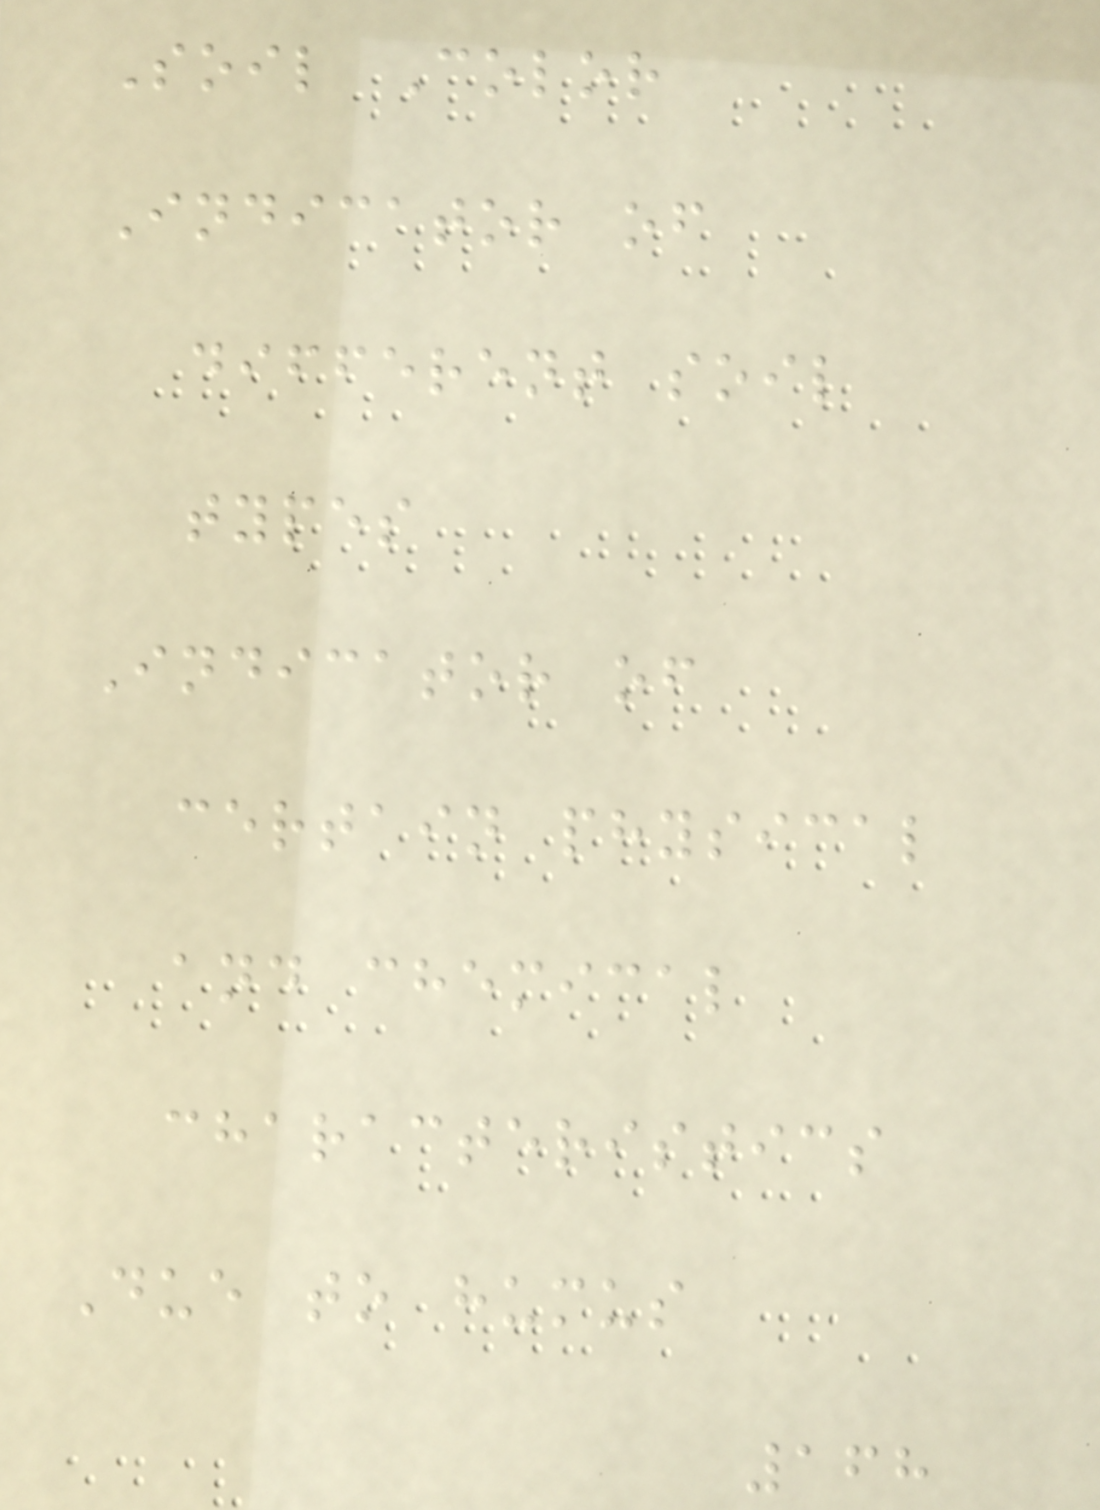Soil Color
Indicator of
different soil
types
Indicator of
certain physical
and chemical
characteristics
Due to humus
168
